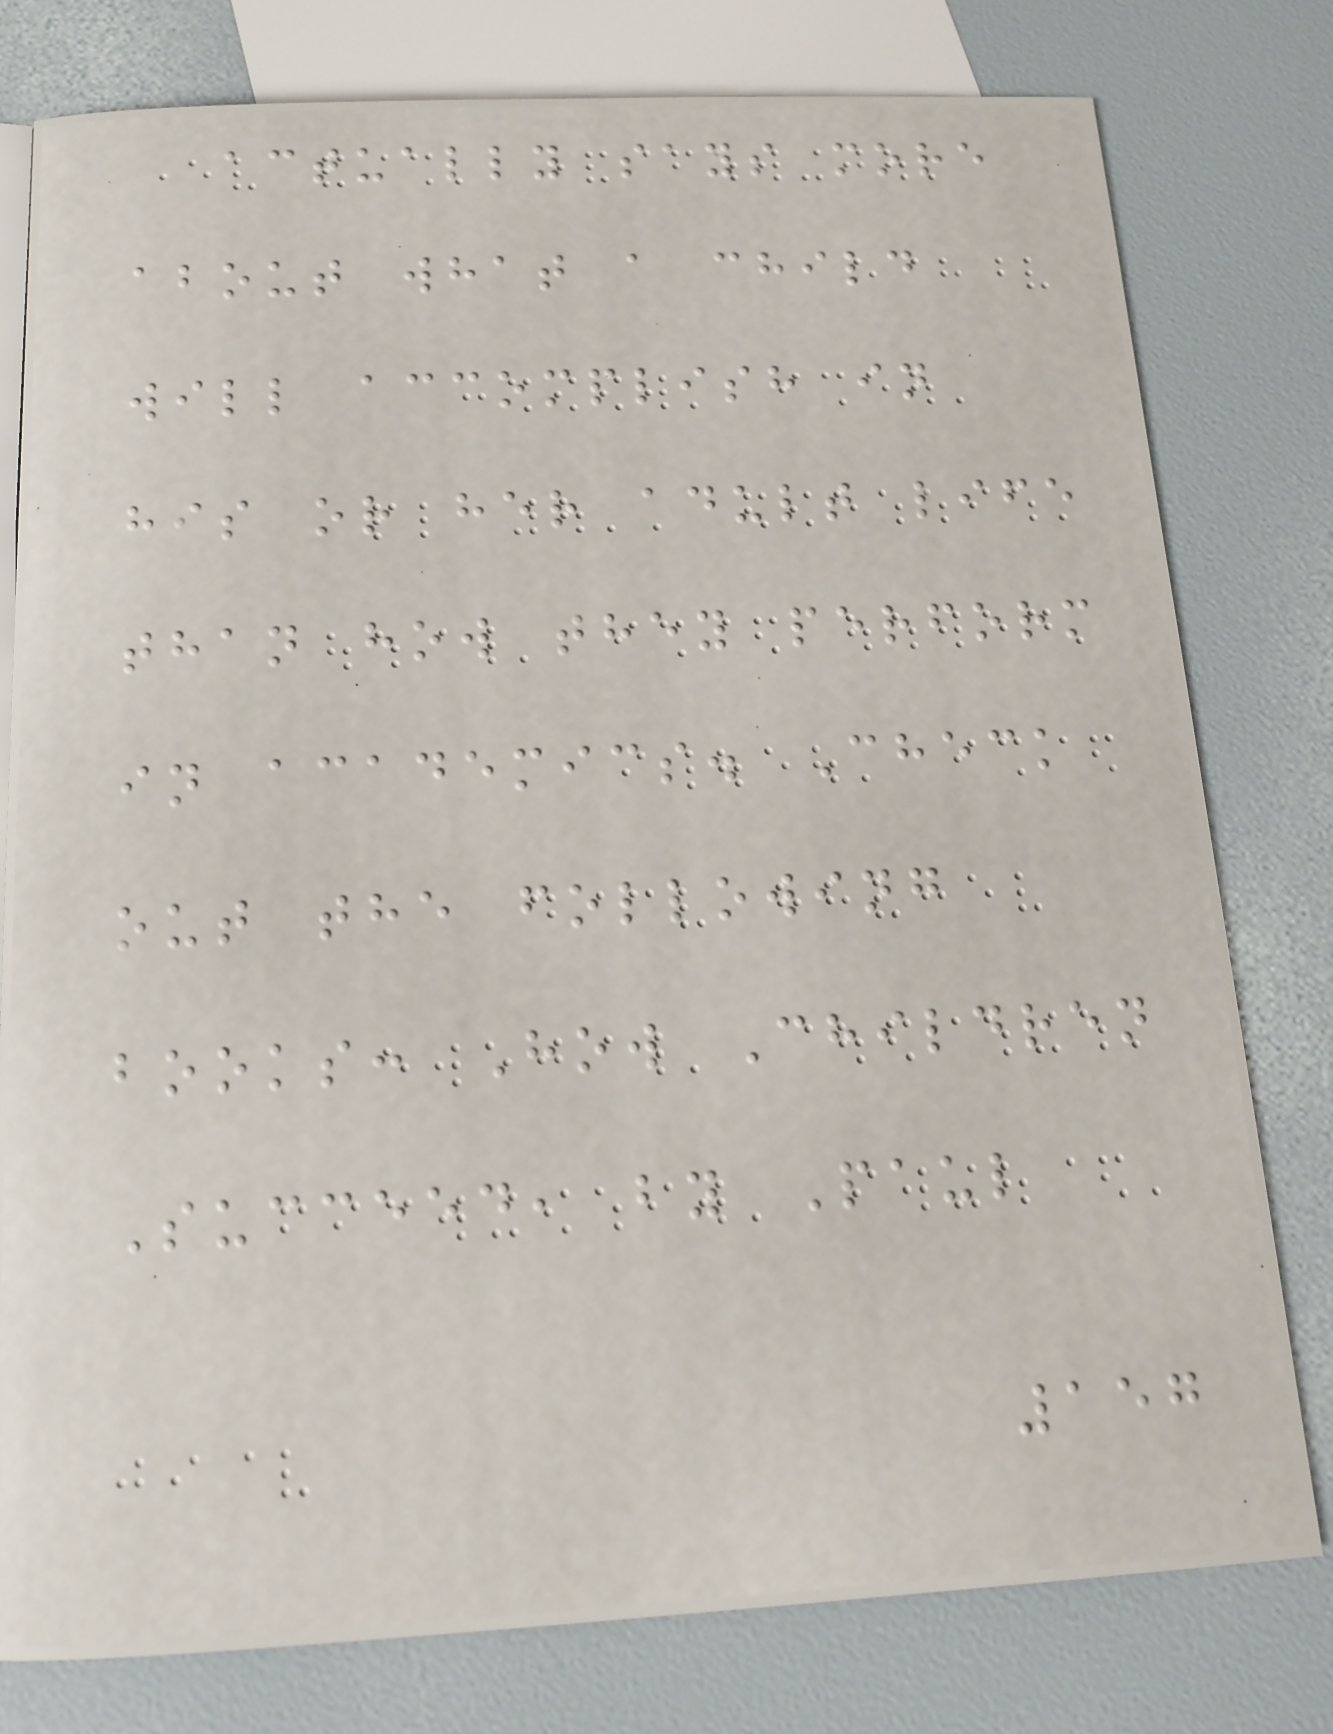actually says more
about what a child
will accomplish in
his or her adult life
than how they perform
in academics. Check
out the following
books: How Children
Succeed, by Paul
157
